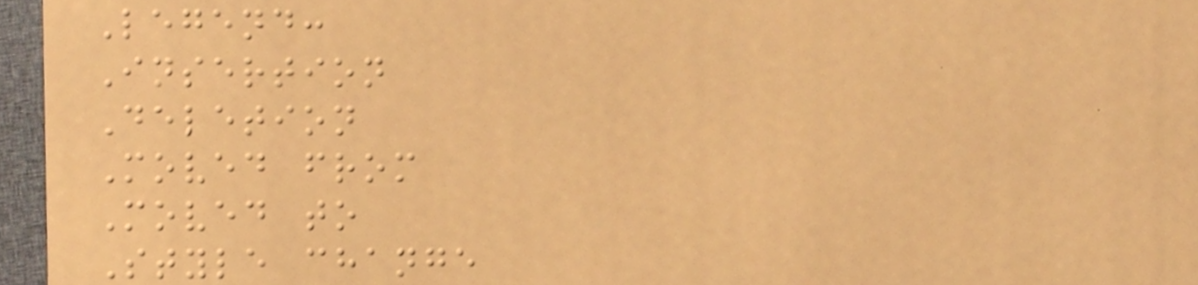Legend:
Insertion
Deletion
Moved from
Moved to
Style change
